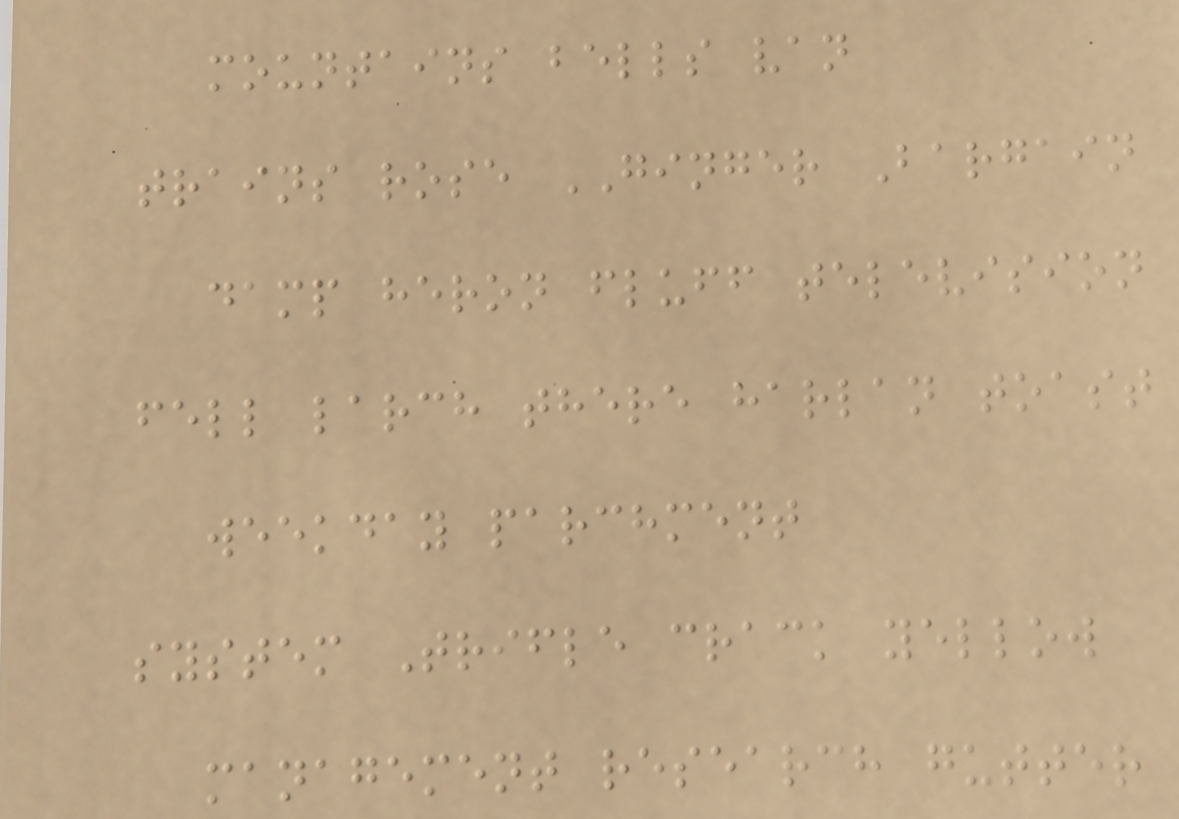mountains bells van
trains rose GINGER Bargain
damp heron fluff television
fell larch there harlan toast
weekday parchment
system Trifle crack yellow
management research gutter
